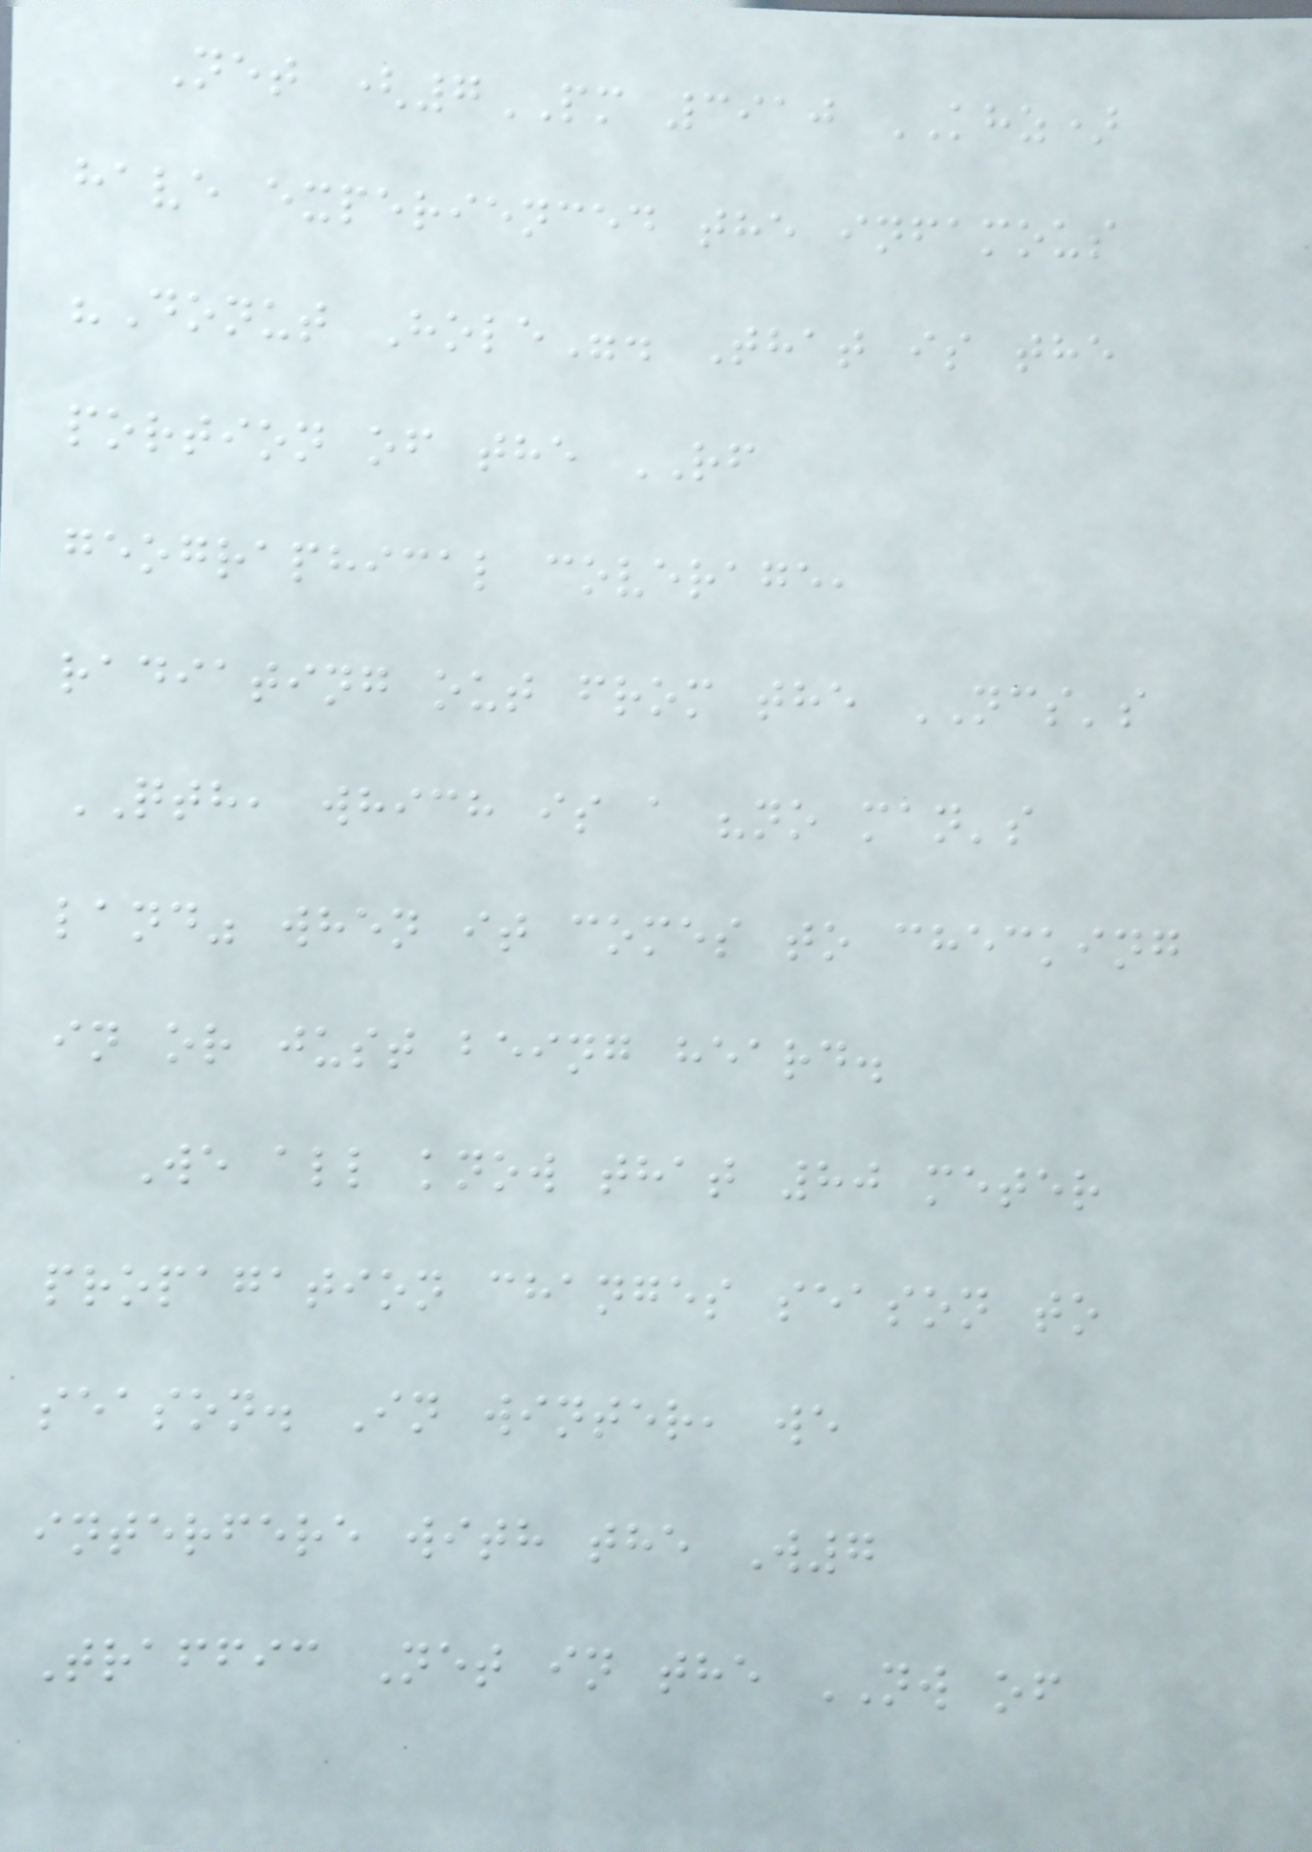Net (7PM 3910 KHZ)
have experienced the infamous
"Donut Hole". That is the
portion of the RF
geographical coverage,
radiating out from the NCS's
QTH, which is a "no man's
land" when it comes to checking
in or just being heard.
We all know that 80 meter
propagation changes season to
season. In winter, we
interfere with the W7
Traffic Net in the NW of
